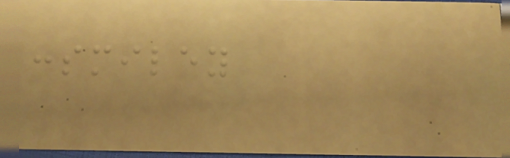:smiley
